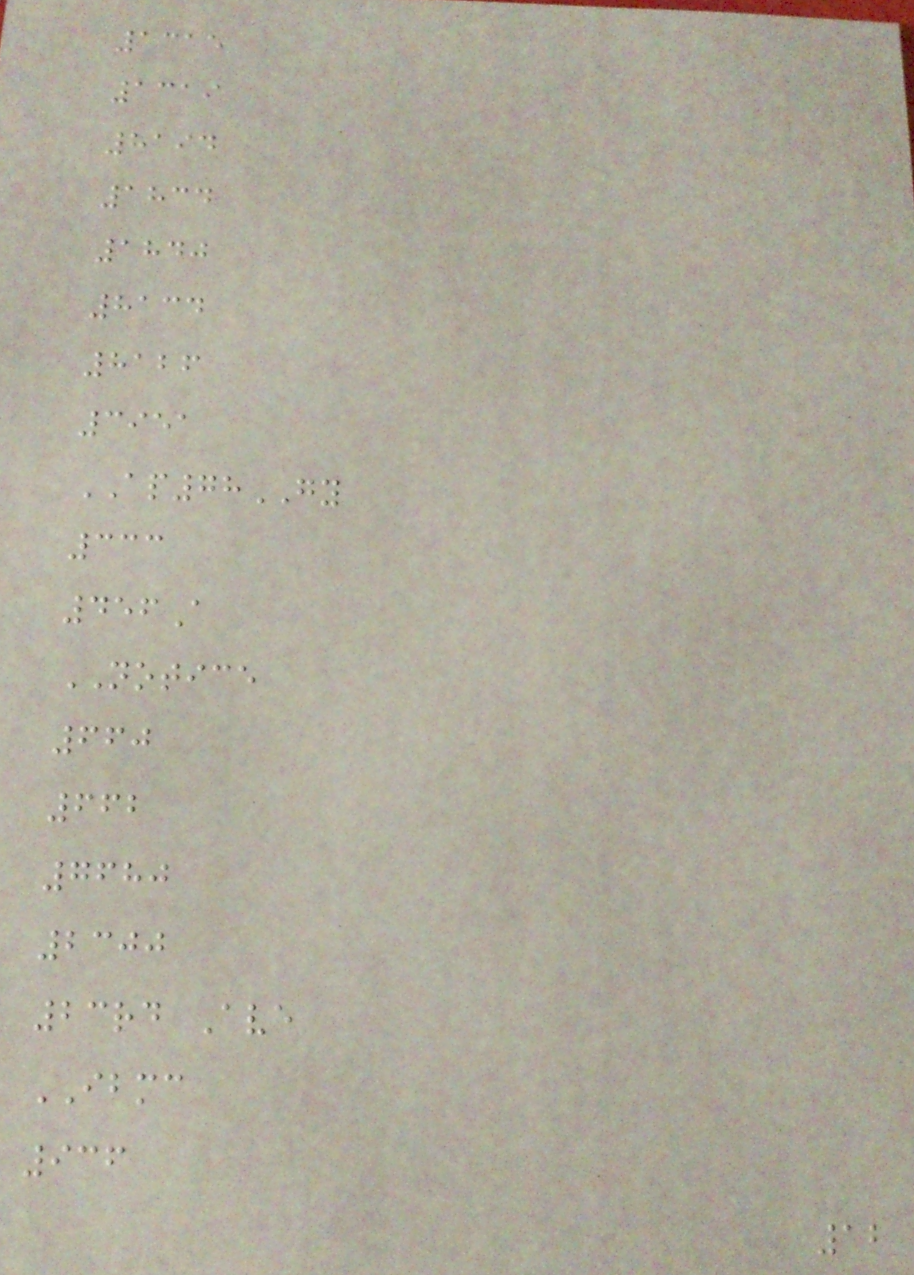1315
1319
8194
1834
1840
8134
8126
3951
AP78GY
333
456A
NOTICE
660
662
7680
2300
23rd Ave
IBMC
936
12
